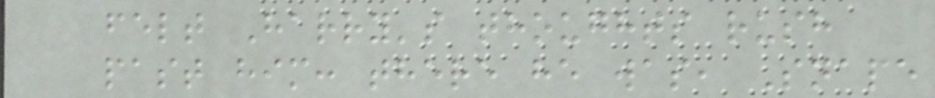felt Harry's thoughts rush
past him: there he was, Snape
